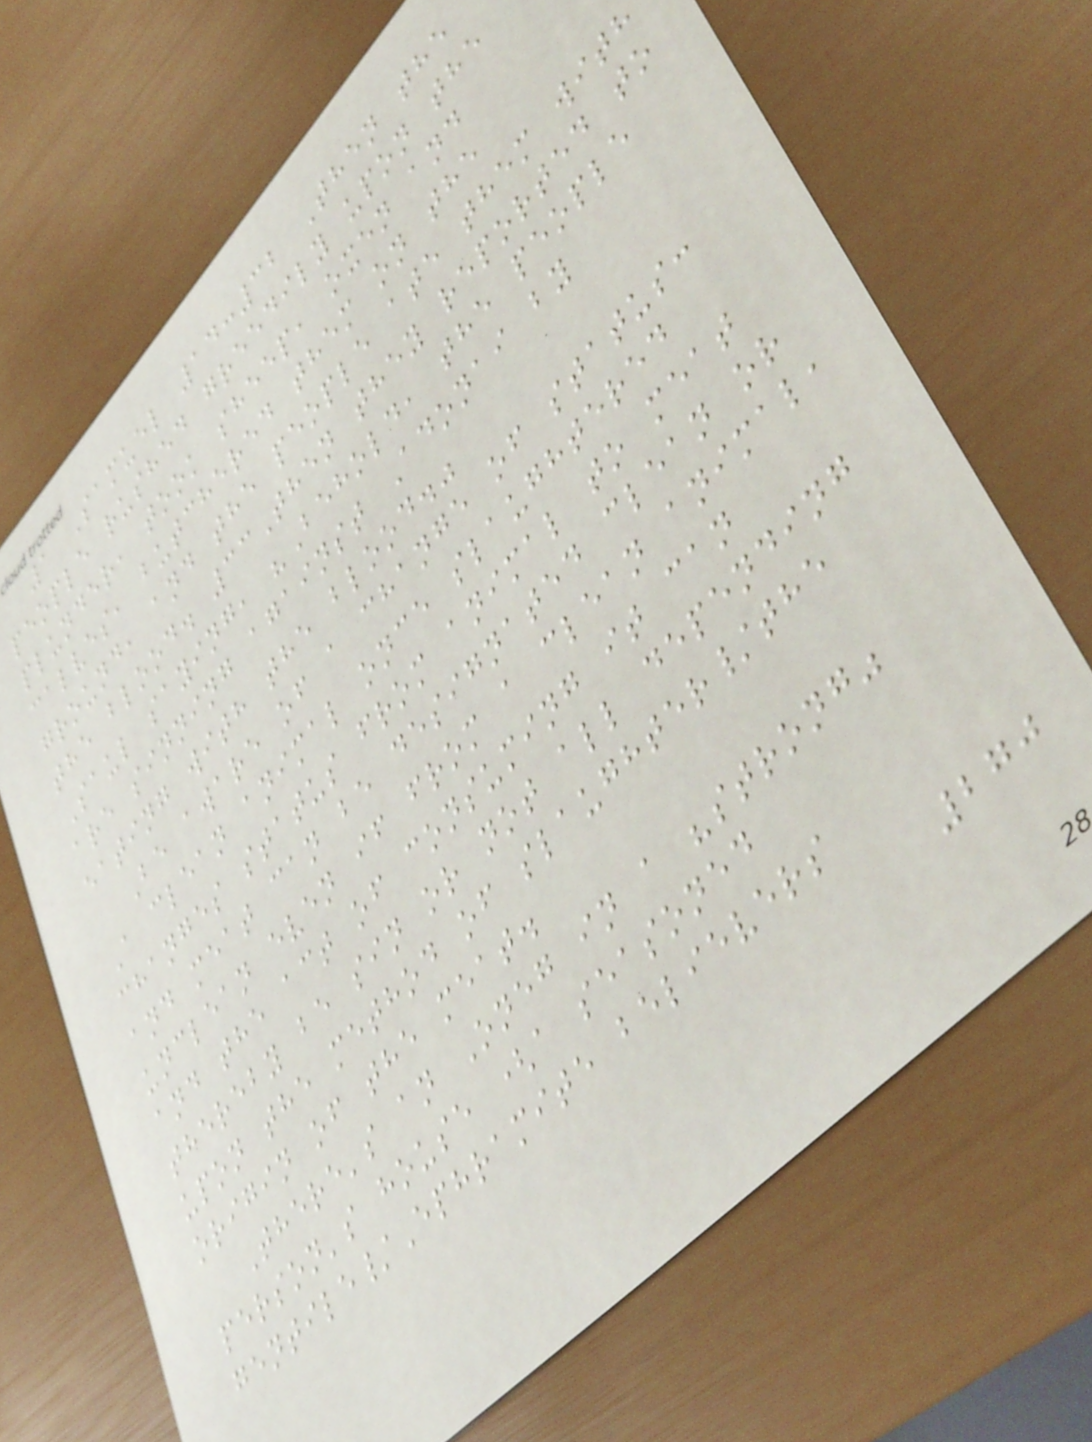1 Samuel 14:32 Then the
people rushed greedily upon the
plunder, took sheep, oxen and
calves, butchered them on the
ground, and the people ate them with
the blood. 33Then they reported to
Saul saying, "Behold, the people
are sinning against Adonai by
eating with the blood."
Be aware of a change of status:
A clean animal once slaughtered
changes status from animal to meat
and meat can be designated clean or
unclean even if from a clean animal,
and the act of consuming it can
thereby be sin or not all depending
upon the method of slaughter/the
origin of the meat.
There's an Oneg in a "strong"
person's house (a seasoned
gentile/Ephramite believers
270
